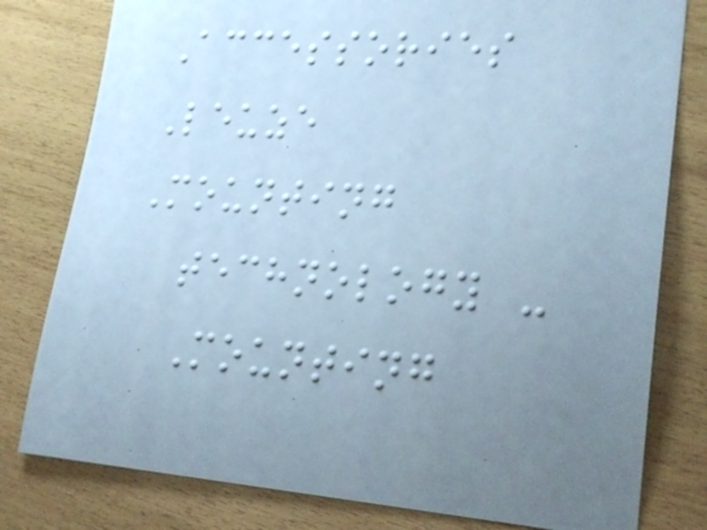Accessories
Leuze
Mounting
technology -
Mounting
